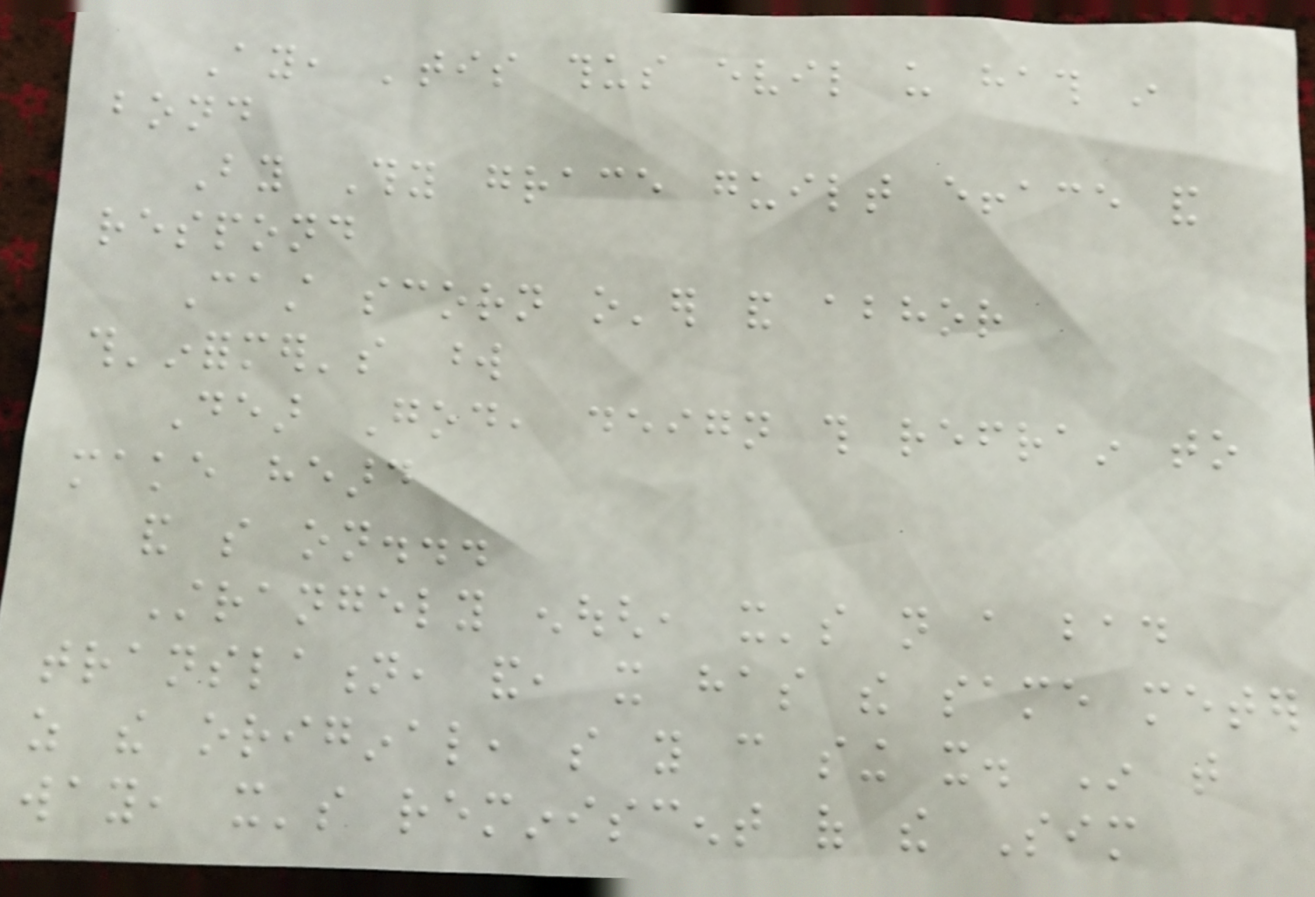Ay, 'tis thus evil us hath in
bond
By Thy grace guilt efface and
respond
Cast scorn o'er and abhor
th'informer's word
Dear God, deign this refrain to
make heard
and so on...
Strangely enough, it's not a bad
translation, and, it has the same meter
as the original, so you can sing it. In that
way, it's reminiscent of the Sim
